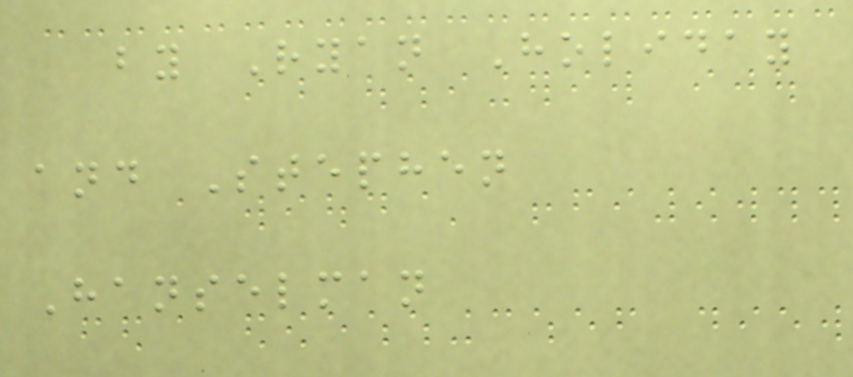by Ryan Holiday
and Stephen
Hanselman
